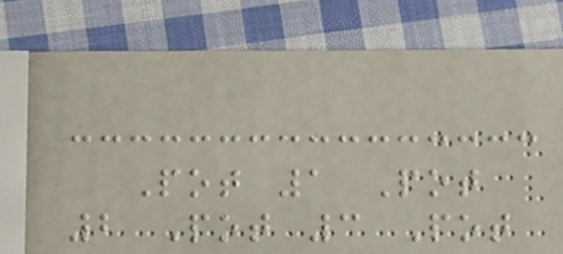Pot 1 Pot
2 Pot 3 Pot
